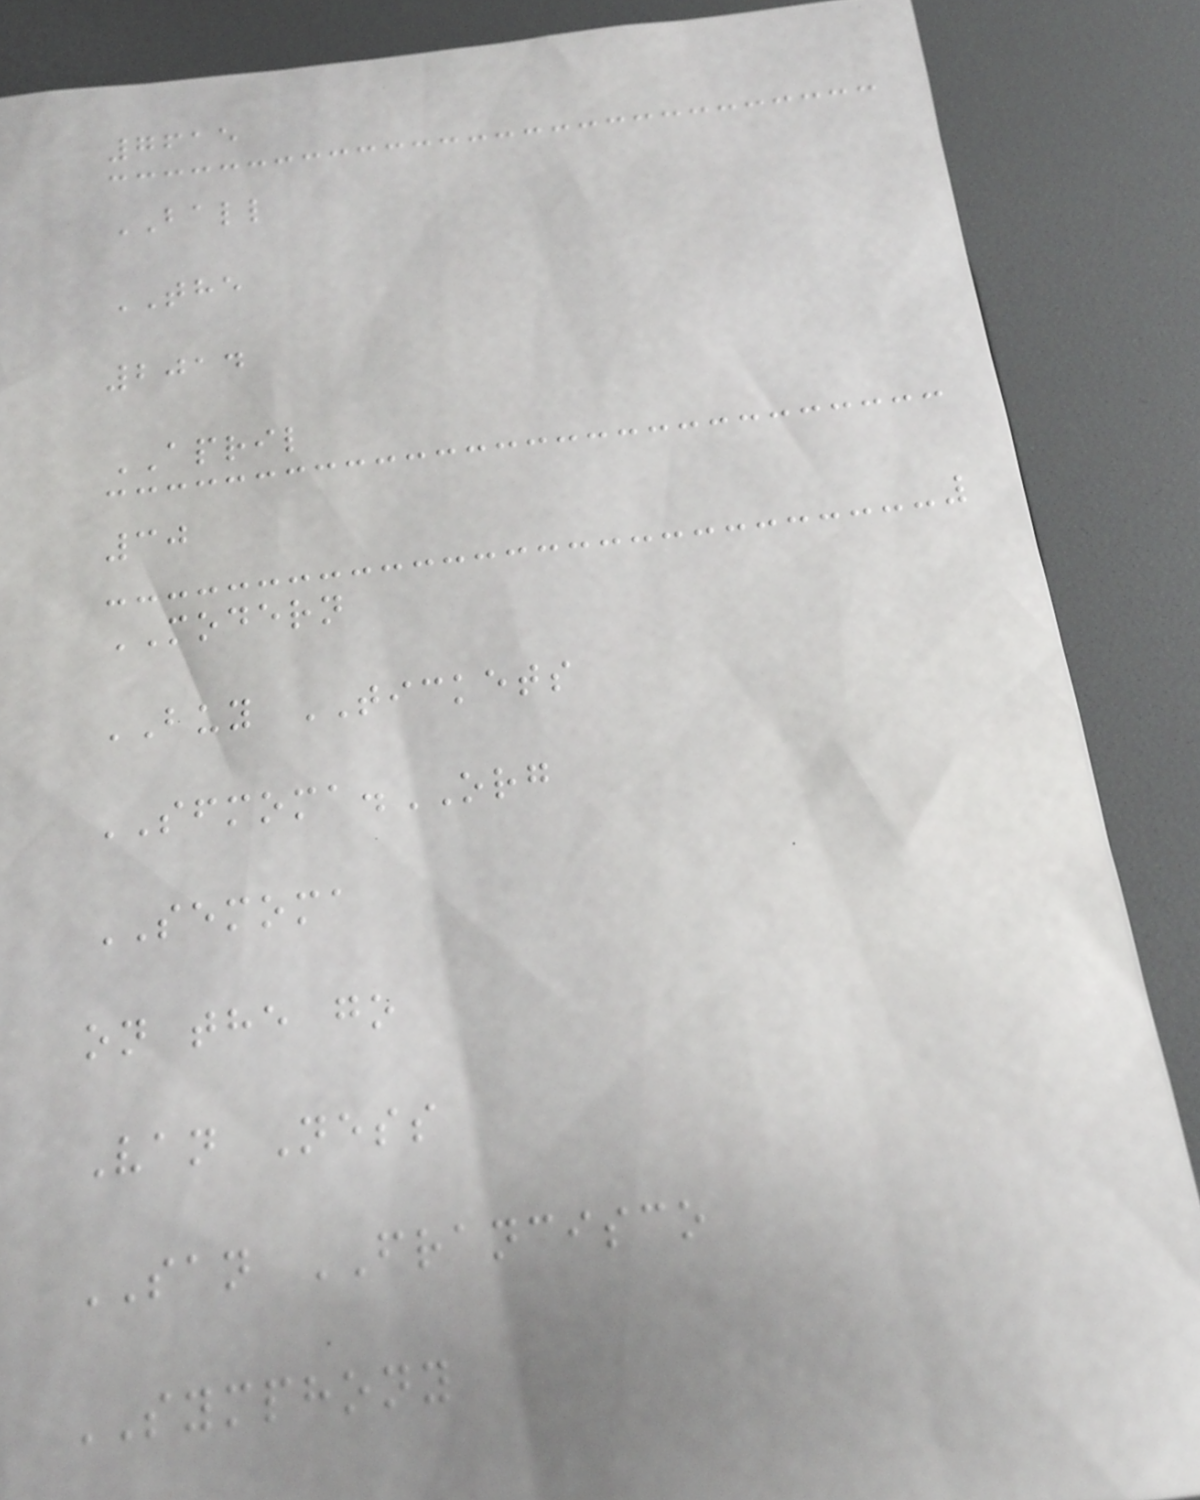7615
BALL
THE
2014
APRIL
30
MODERN
BUY TICKETS
SFMOMA.ORG
SEMOMA
on the go
Van Ness
SAN FRANCISCO
SYMPHONY
